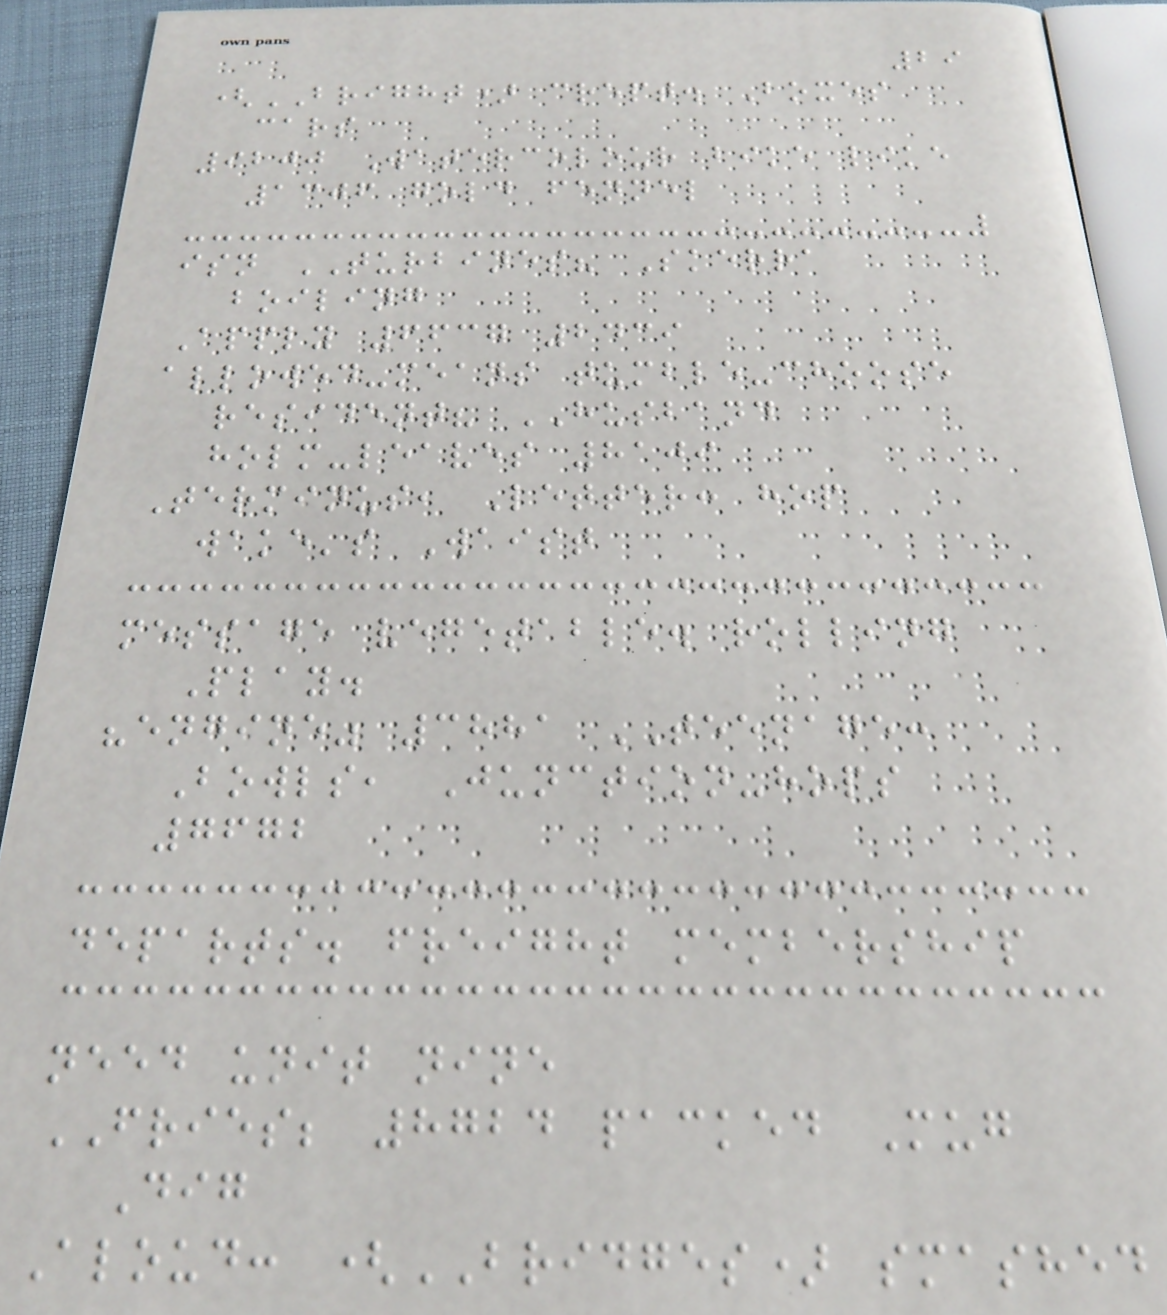29
(BRIGHT) crept. Boxes
cars
9200 Watercolour bike like
1306 gold fennel
isn TURBINES? Skerra
boiling
Apply 6637 2439
allowed-means tumble-choose
resident? HUSBAND
holm-leaves 8109
Terminus, Letter: hop
wake's Waist
message vegetable. rolling
Play.
"engine" 3881 TEENAGE:
Bowls, Junction-hops
7672
departs. freight membership
need unit nine
FRIES; 8724 packed Mug
Dig
Aloud: (BRIDGES) smashed
